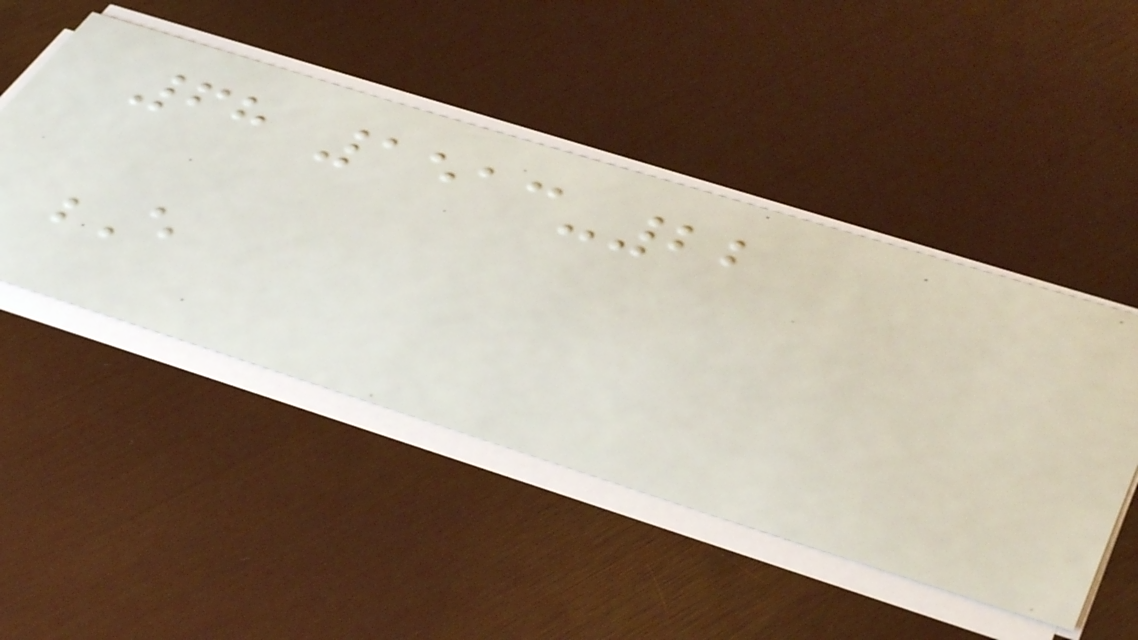68 1513-22
E
